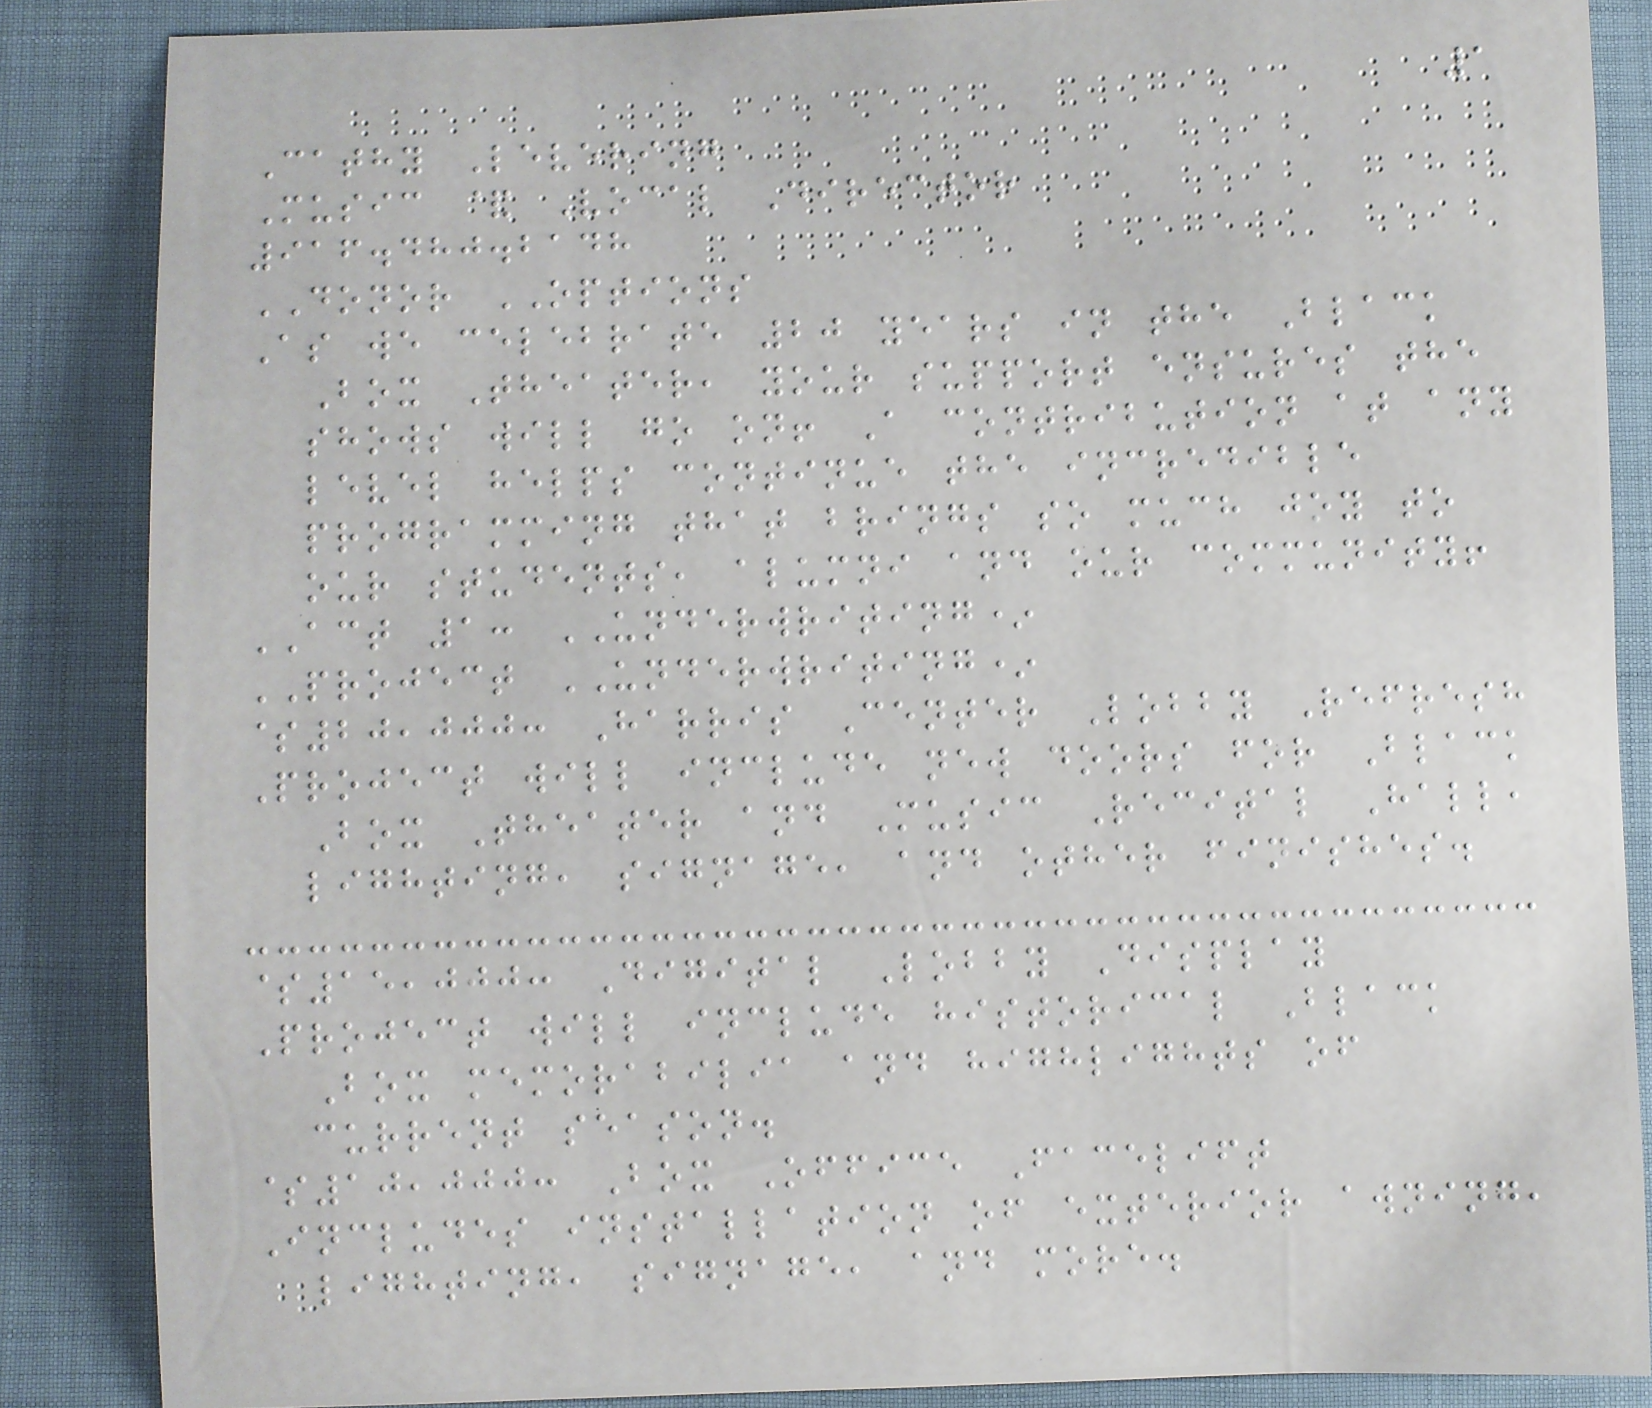1
Cathy Levering
Music & Vocal Director
916.480.2148
DONOR OPTIONS
As we celebrate 20 years in the Black
Box Theater, your support ensures the
shows will go on! A contribution at any
level helps continue the incredible
programming that brings so much joy to
our students, alumni and our community!
ACT 1: UNDERWRITING*
PROJECT UNDERWRITING*
$20,000: Harris Center Lobby Refresh
Project will include new doors for Black
Box Theater and Music Recital Hall,
lighting, signage, and other finishes.
$15,000: Digital Lobby Display
Project will include historical Black
Box memorabilia and highlights of
current season.
$10,000: Box Office Facelift
Includes installation of exterior awning,
lighting, signage, and more.
